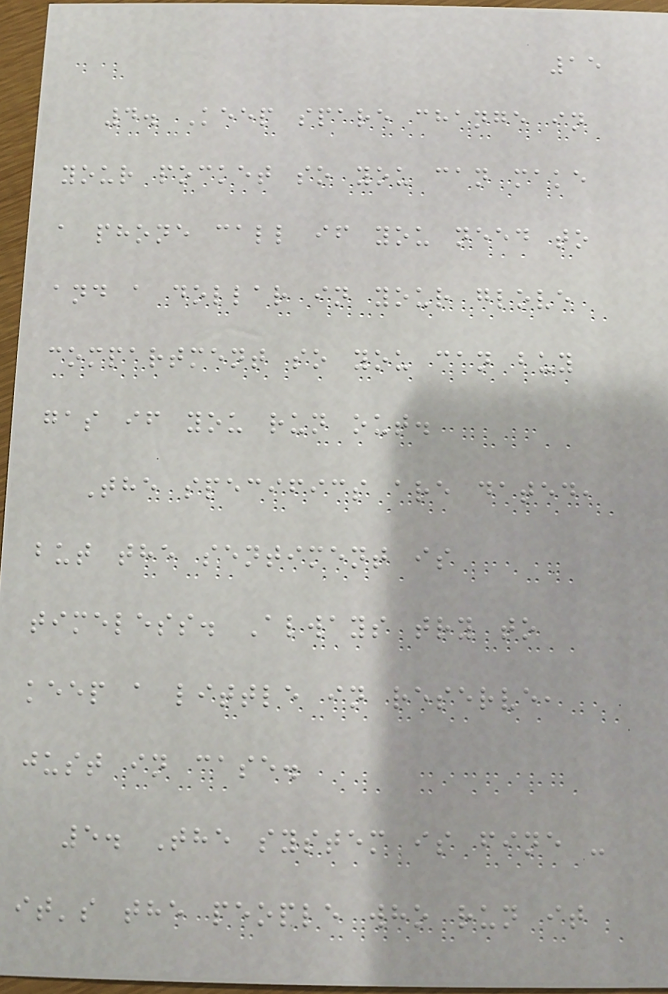15
4. Keep spare change in
your pocket so you can make
a phone call if you need to
and a dollar in your glove
compartment so you can buy
gas if you run out.
The specifics are dated,
but the sentiment is
timeless. Always try to
keep a little in reserve,
just in case.
5. The system is fine -
it's the people who run it
